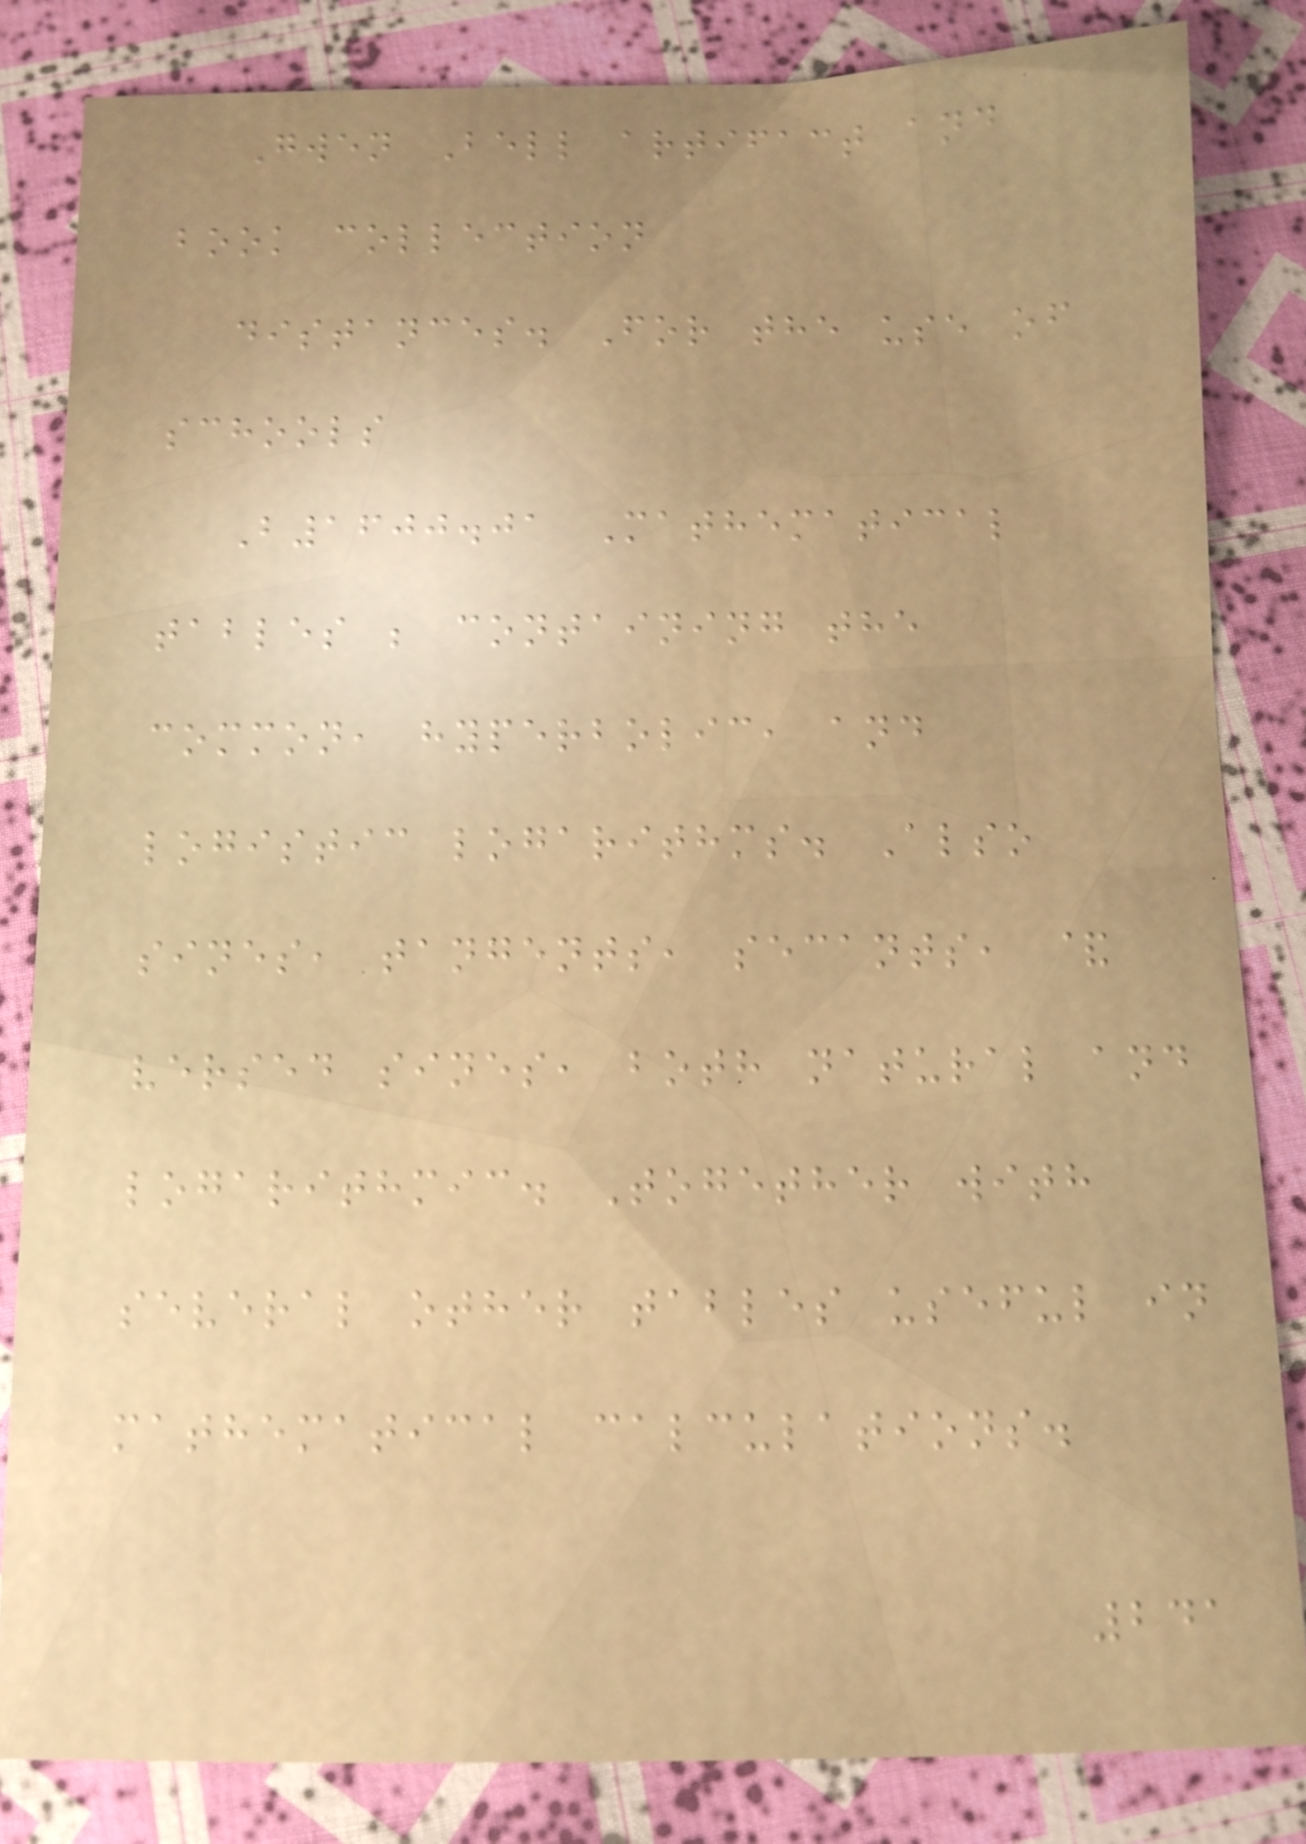Gwen Bell artifact and
book collection
distances. For the use of
schools
B1600.01 Mathematical
tables ; containing the
common, hyperbolic, and
logistic logarithms. Also
sines, tangents, secants, &
versed sines, both natural and
logarithmic. Together with
several other tables useful in
mathematical calculations.
241
